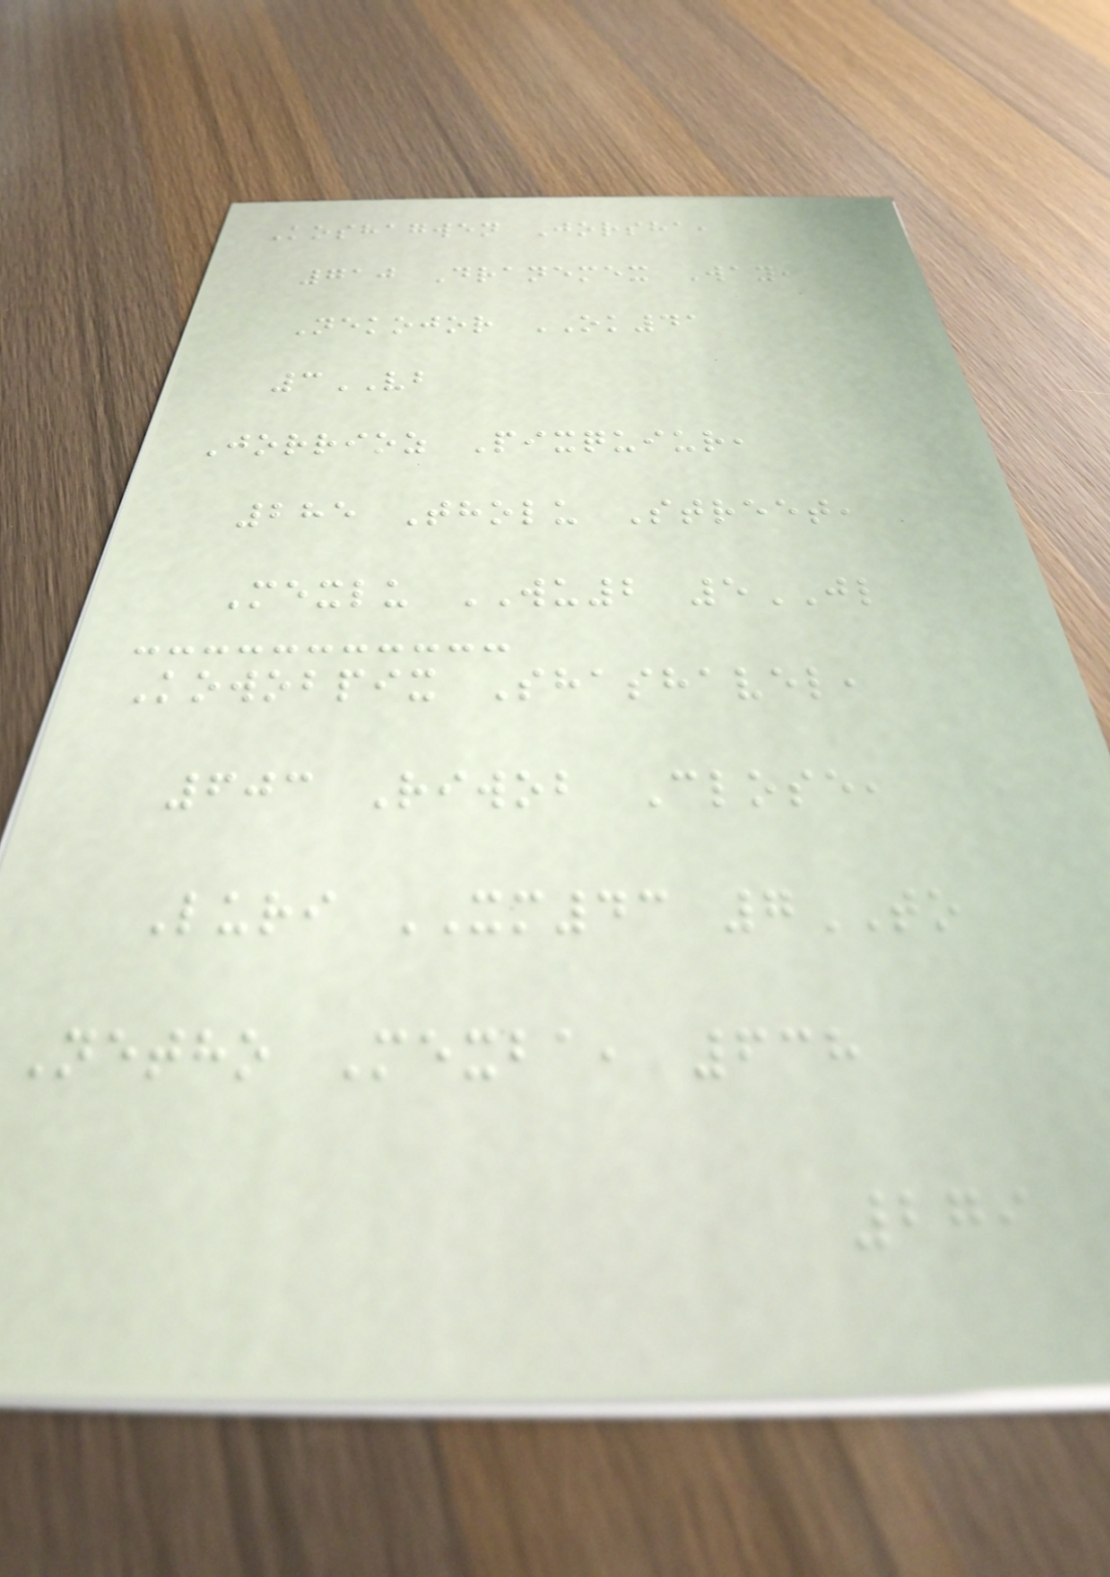Koshagwen Jorsha,
710 Dranemex Way,
Nekojor OK41
3VB
Jorrioz Pixquiur,
285 Tholu Street,
Mexlu WU2 5JL
Kowobpix Shashavel,
603 Riwob Close,
Luri XM43 7TO
Netho Mexba, 638
279
